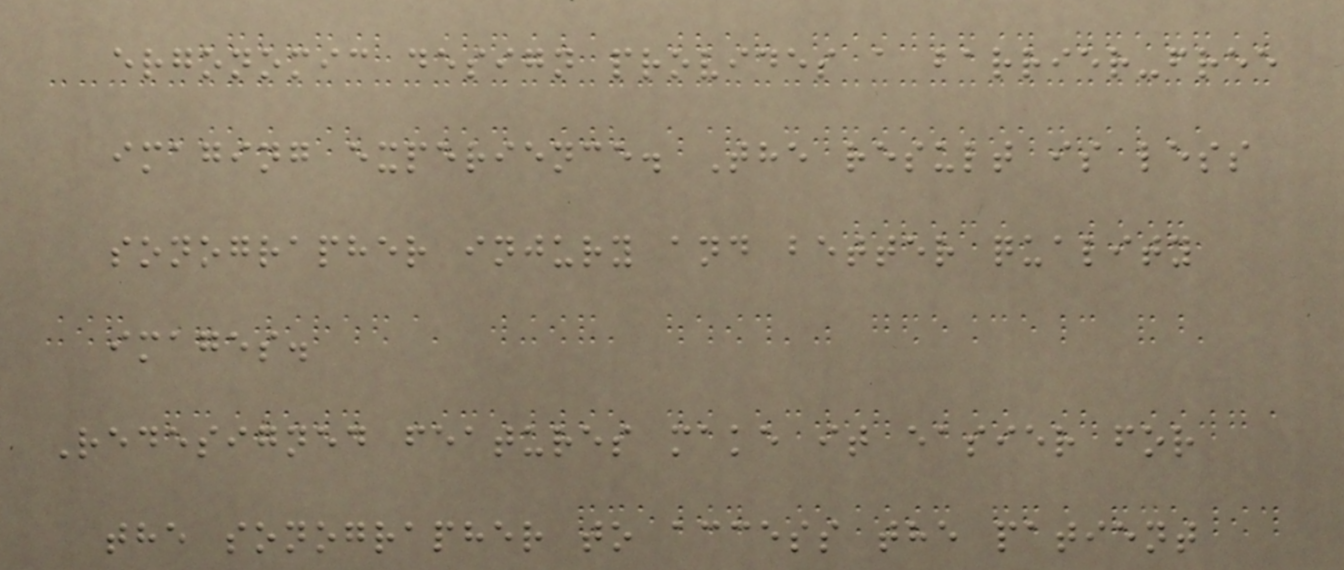ergonomic design provides a barrier-free
imaging experience. The result is less
sonographer injury and better quality
images.
Redesigned features make it easier for
the sonographer to access the patient
